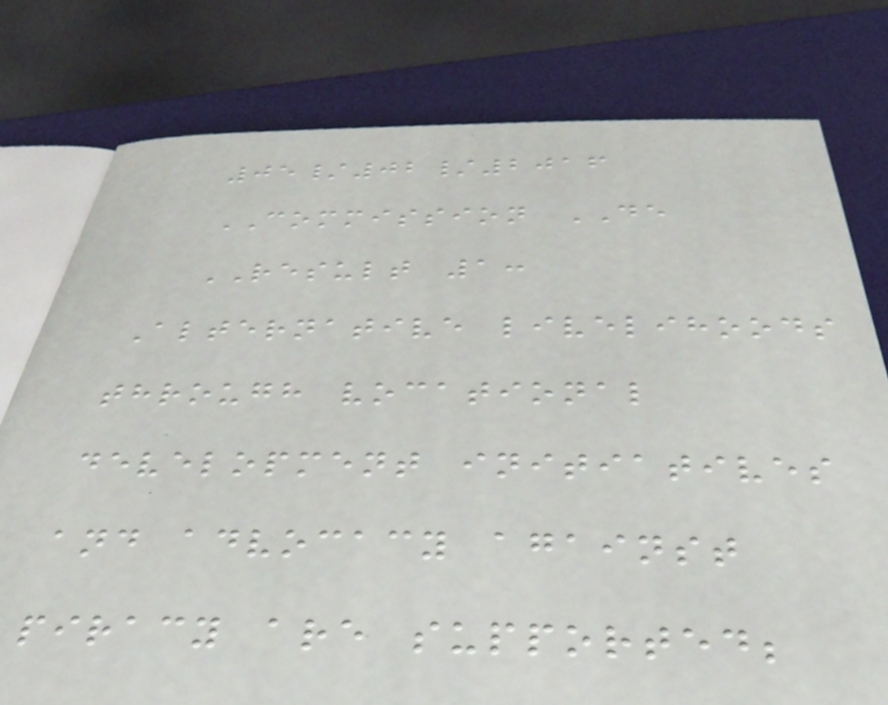05/02/2016
COMMISSION DE
RESULT 1:
Alternative livelihoods
through vocational
development initiatives
and advocacy against
piracy are supported;
